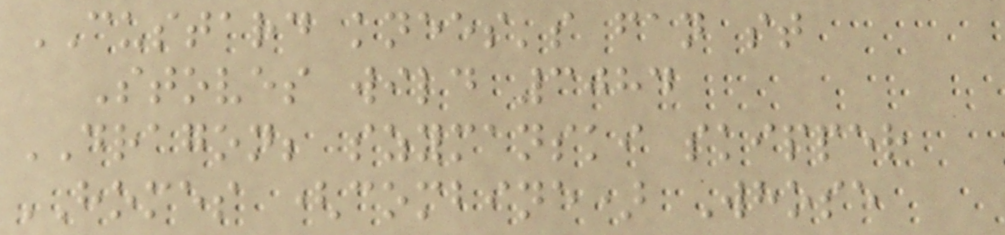CUSTARD knees's fan st
Stoves wild 3084
DRAGON; szymanski skipper
HOMES (combine) Whose
